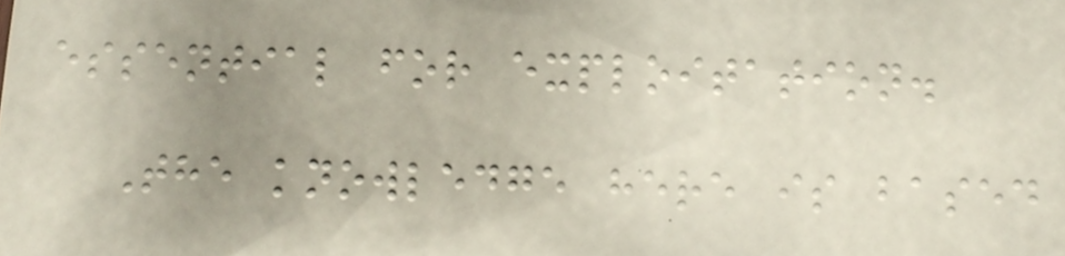essential for exploitation.
The knowledge here is based
